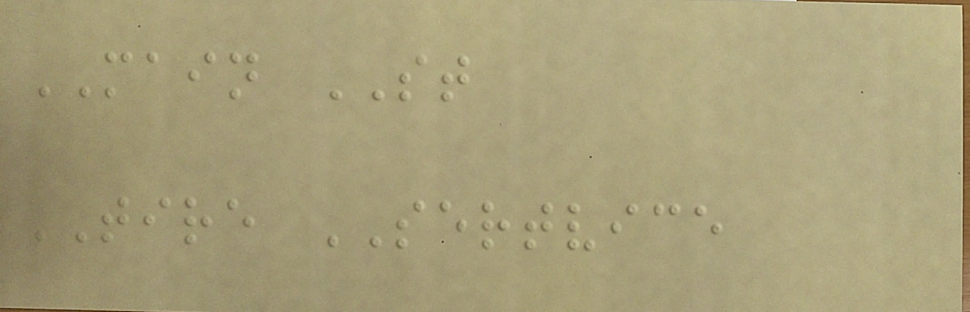MAIN ST
TIRE SERTVICE
